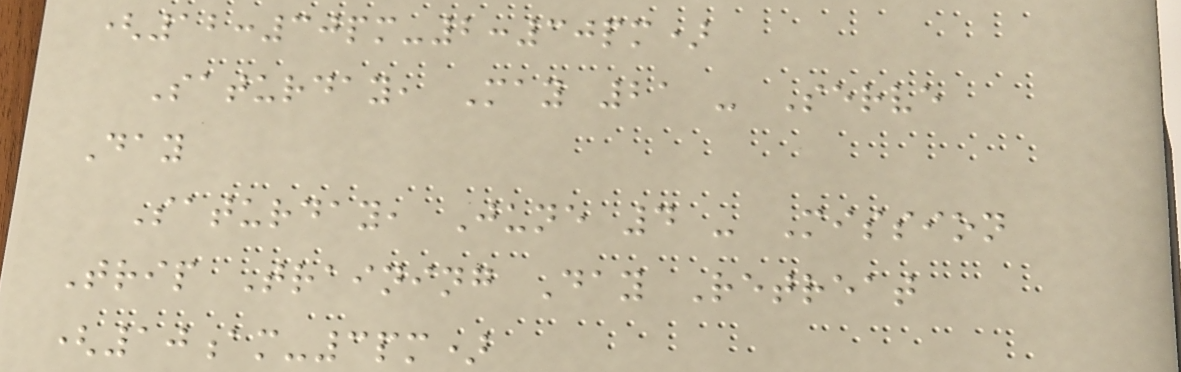(12:30pm-2:30pm)
Saturday, May 21 - Serve
Day
Saturday, June 4 - Mission
Trip Training Day Retreat
(10am-3pm)
